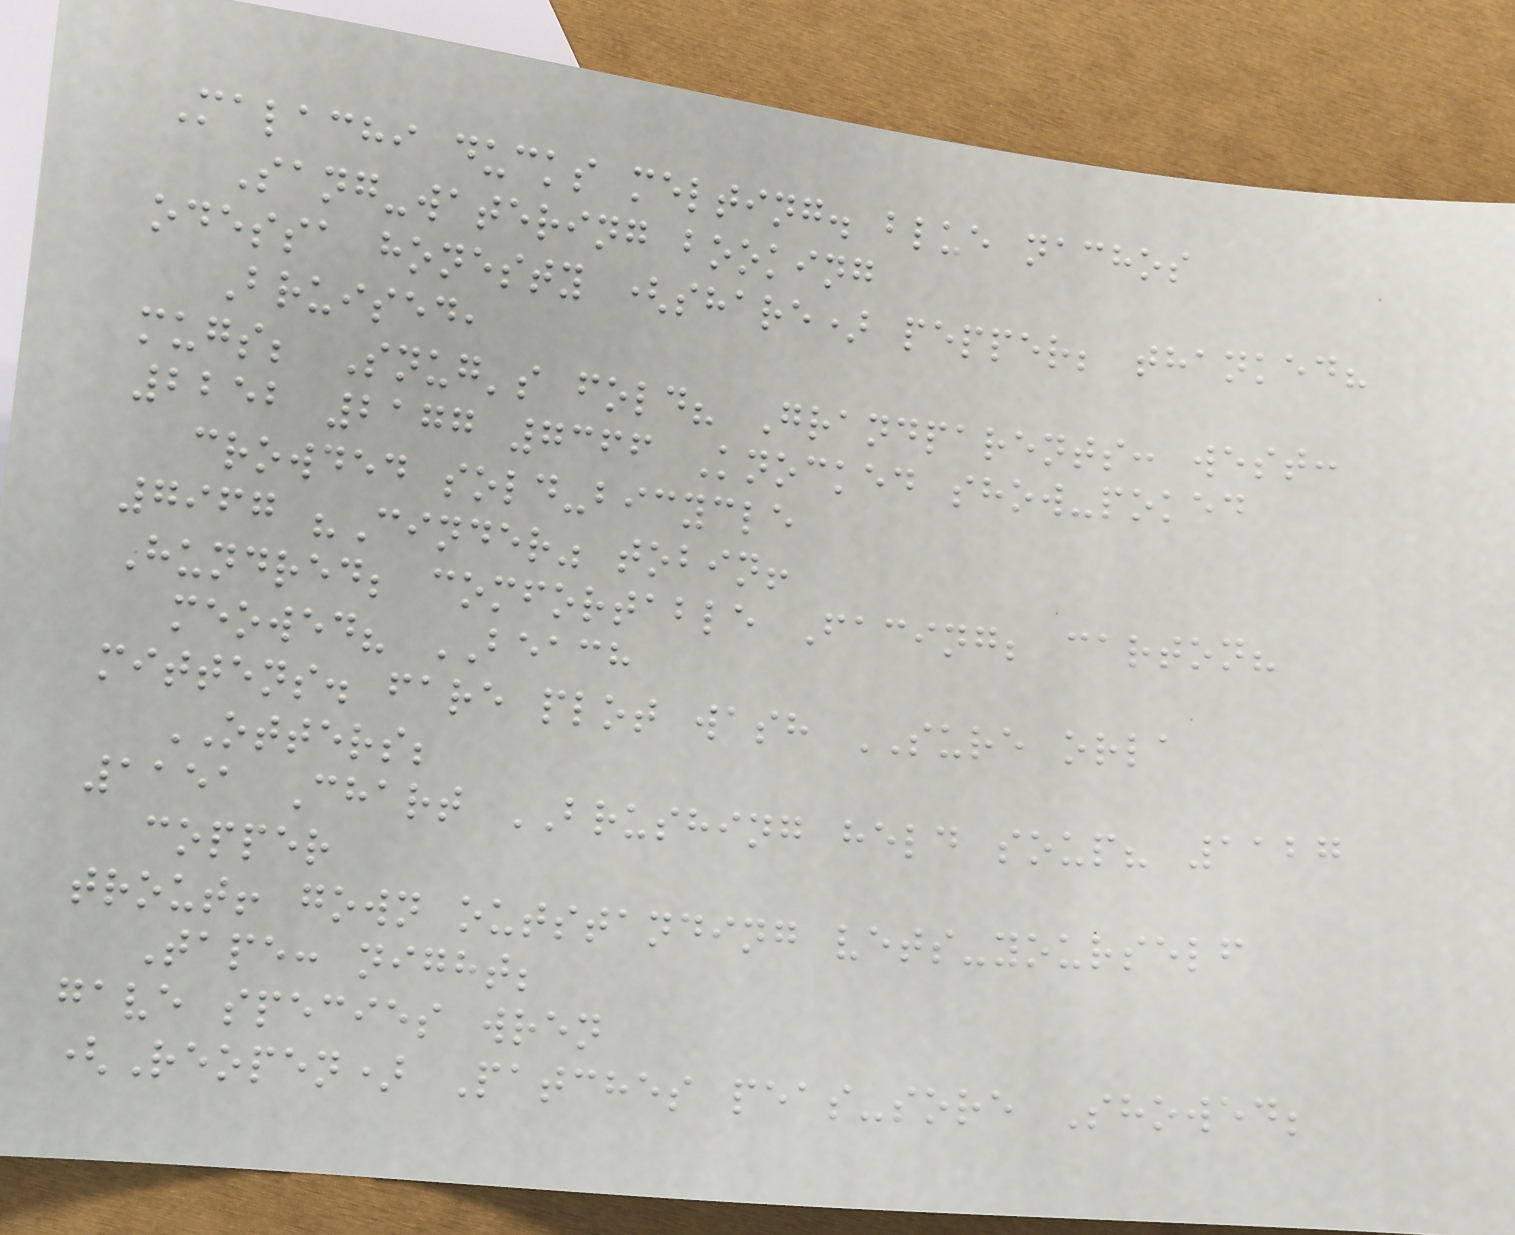Malachi ducks melting. blue nachos
Sang-watering booking
odessa honesty (share) pepper; thanked?
Bruised,
mugs; Snug's fold? Grandparents: west:
2252 2177 7366 Knocked show-poked
crowded sold-bicycle
7967 "Cinder" tobin!
Hundred; comfortable Facing; carton?
meowed? BEACH
mittens. fare plot wash SURE orla
OTTERS;
1151 Chart BRUSHING held soup? 1127
copper
trout! gown outstanding vets-yourself
Tape: night;
gave species wren
(Reopen) Patches peas-sore Showed;
